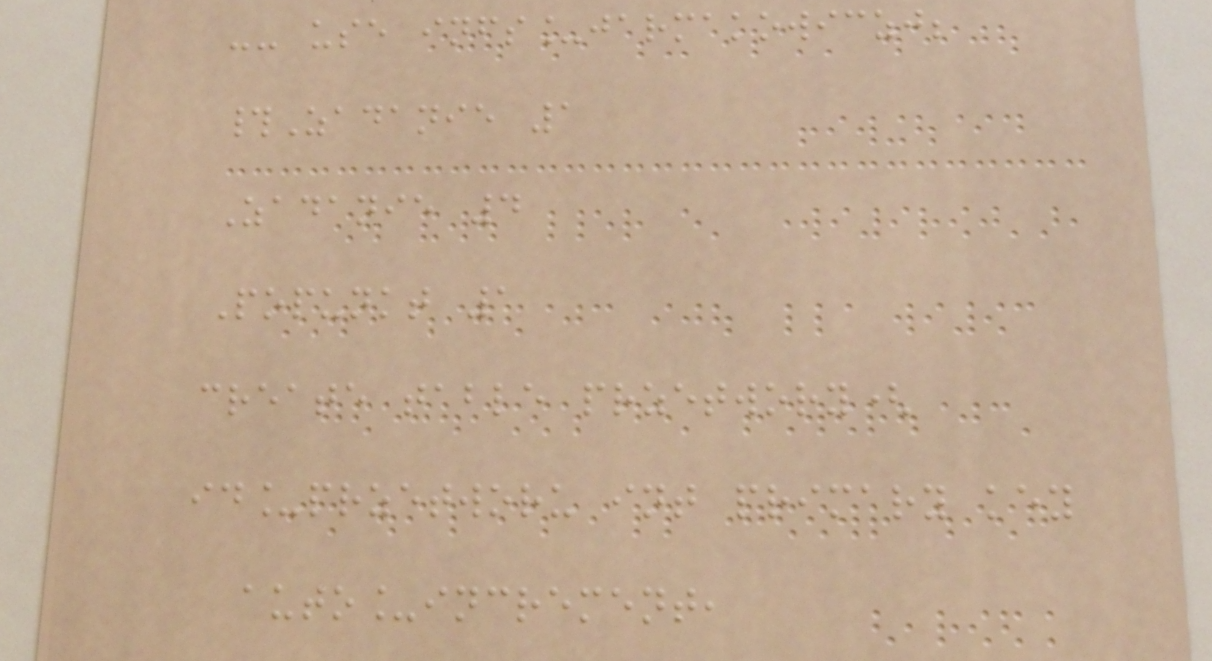-- use infs_jarmakowiczj;
#Zadanie 1
Zadanie 4
Popunkt 1
create table przetwory(
id_przetworu int primary key
auto_increment,
